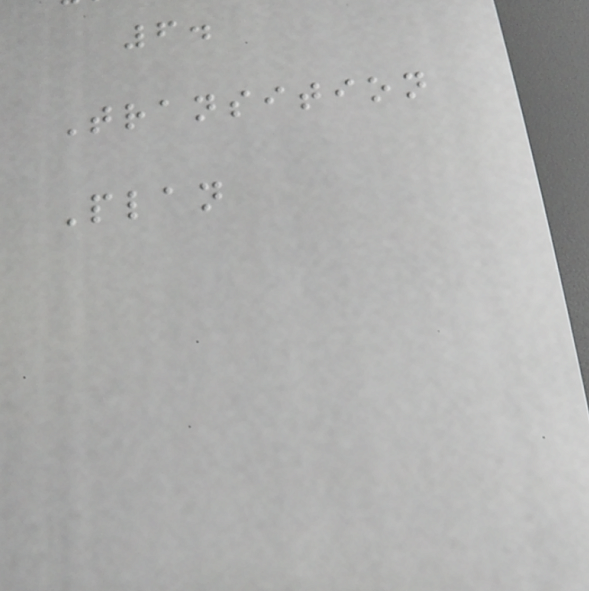6.
Transition
Plan
